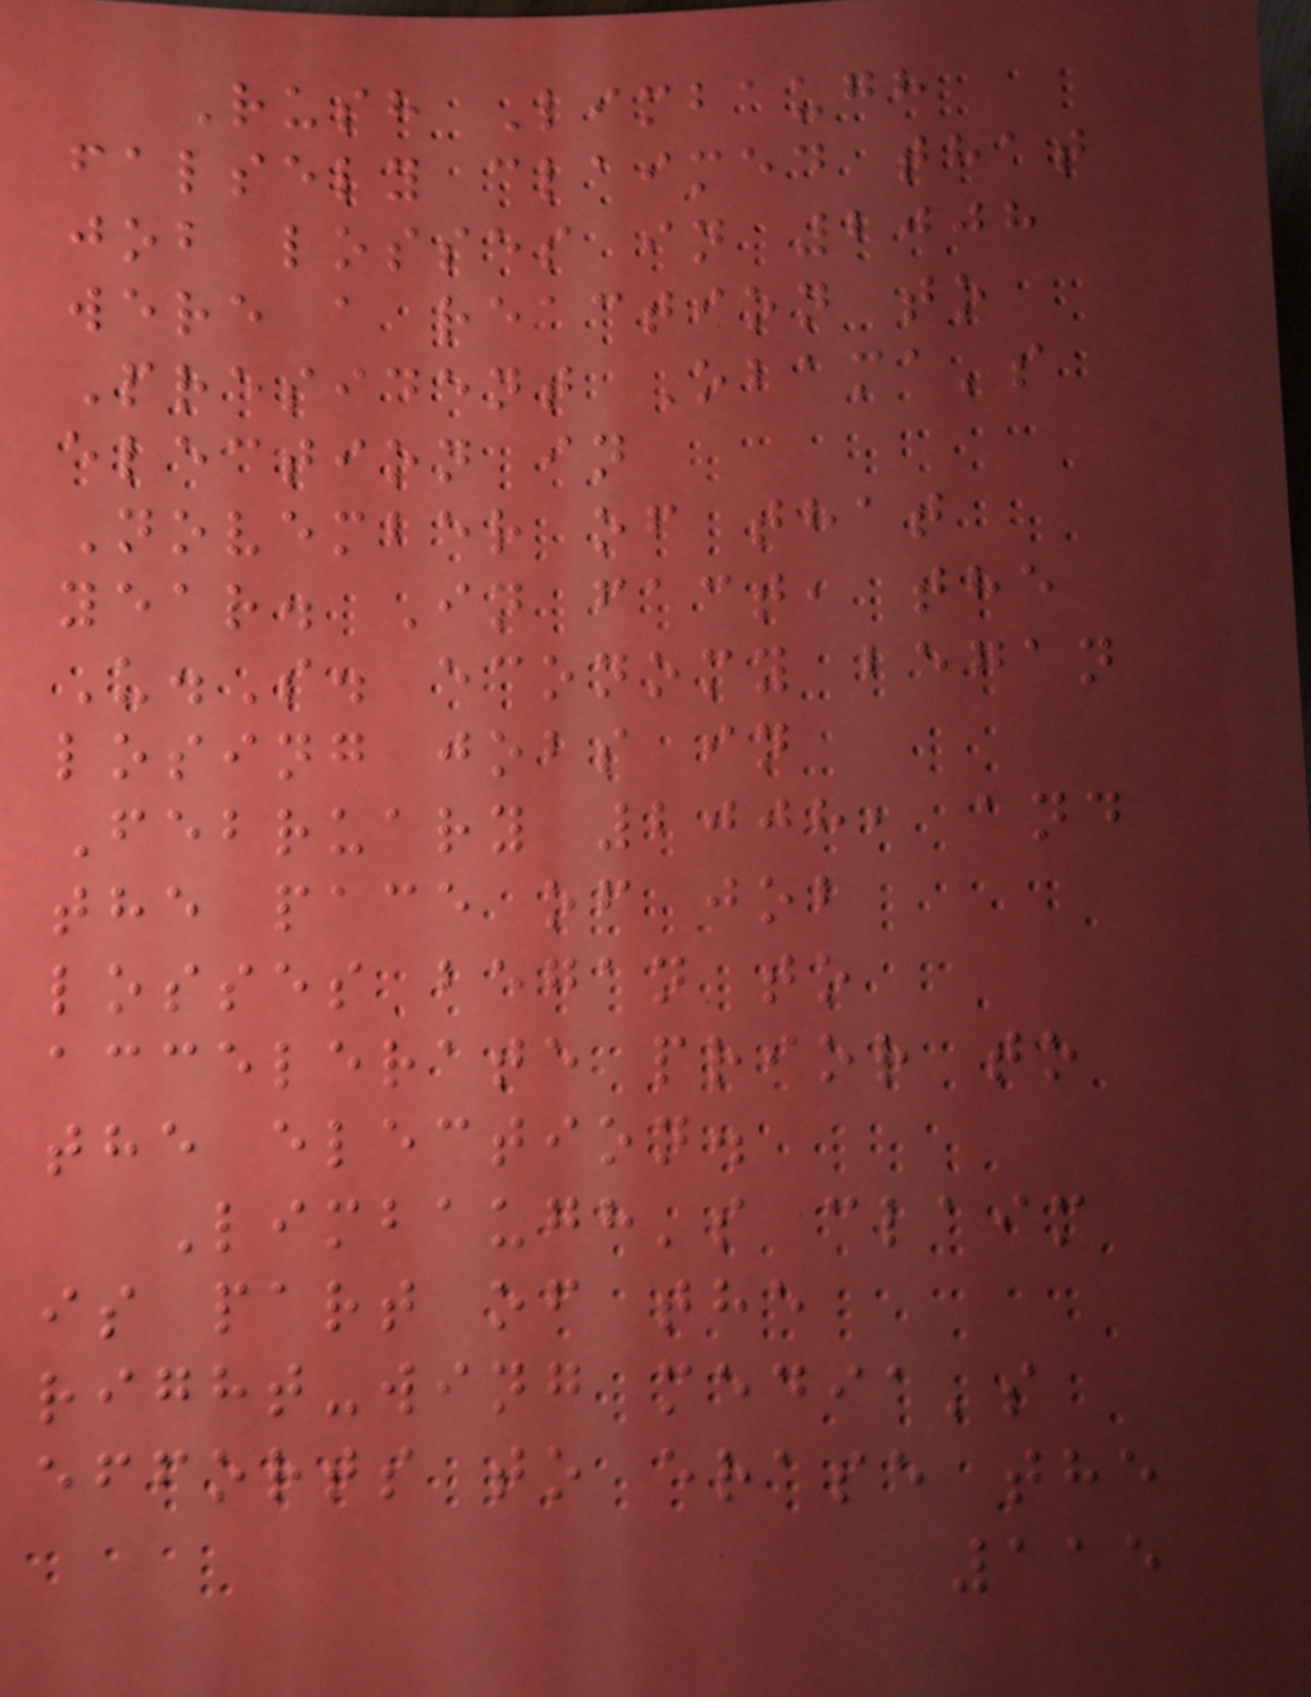Rush Limbaugh
falsely claimed that
job losses in 2008
were a reaction to
President Obama's
election in
November of that
year. In fact, the
U.S. economy began
losing jobs in
February 2008, and
the pace of job
losses began to
accelerate prior to
the election.
Limbaugh's claim
is part of the
right-wing media's
efforts to erase the
115
